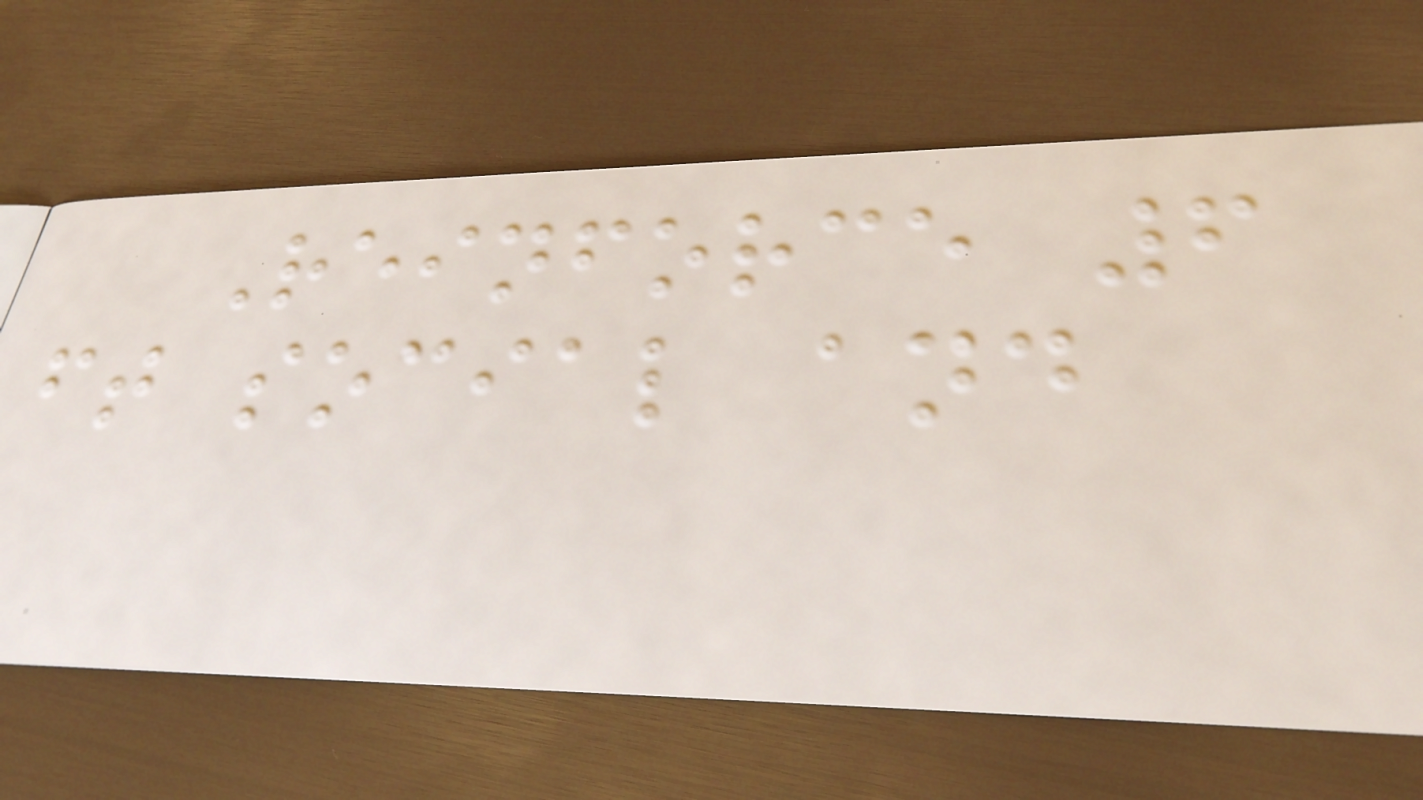Reinforce 6
ft social and
